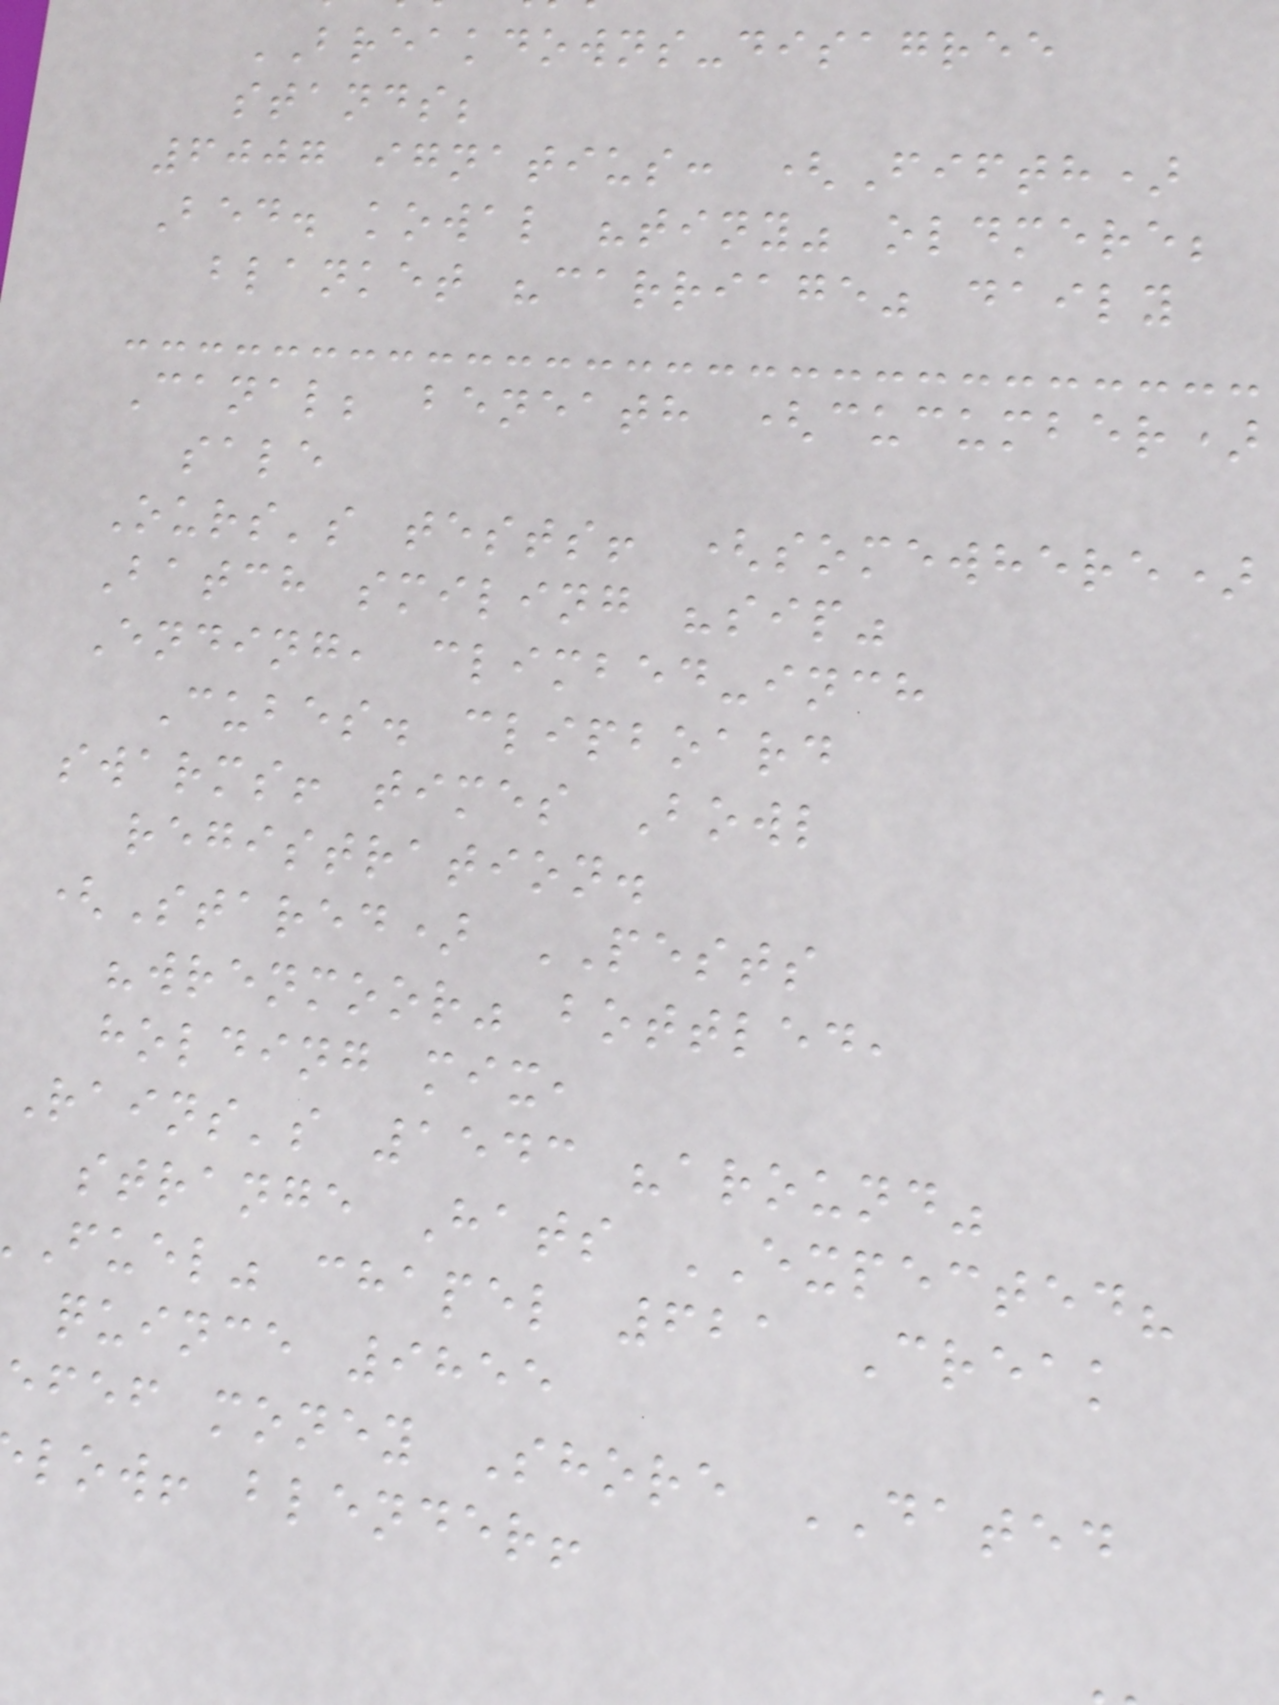BREAKDOWNS-disagree
stands;
6007 ignatius: (Fifth)
Bed. kowal "tiny" oldmere;
blanket "carriage" daily
Canal; beneath (cucumber)
sale
Ours's tests! (somewhere)
Batch smiling "sip"
Ending, climbed-inch
Cubes. clipboard
swarms! times Bowl
registration.
(Stared) PESTS
"wrenmoor" bottled,
holding mix,
Rains's 1543 "around"
strange Hats EXPECTED?
Fuel" chapel 621 Creak
quince 9855
efef money Shore DATED
low! blender!
